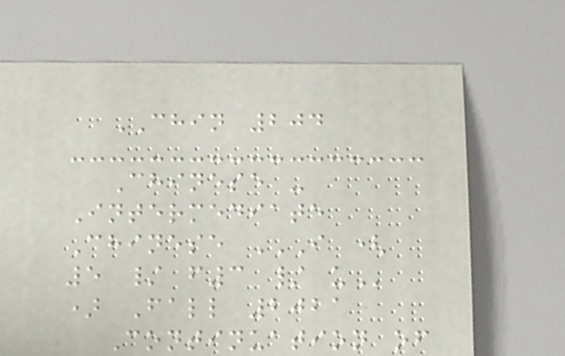CHIN 204
Chinese -
Intermediate
Chinese I (
5 / F3 / U
) Fall 2021
Continuation of
